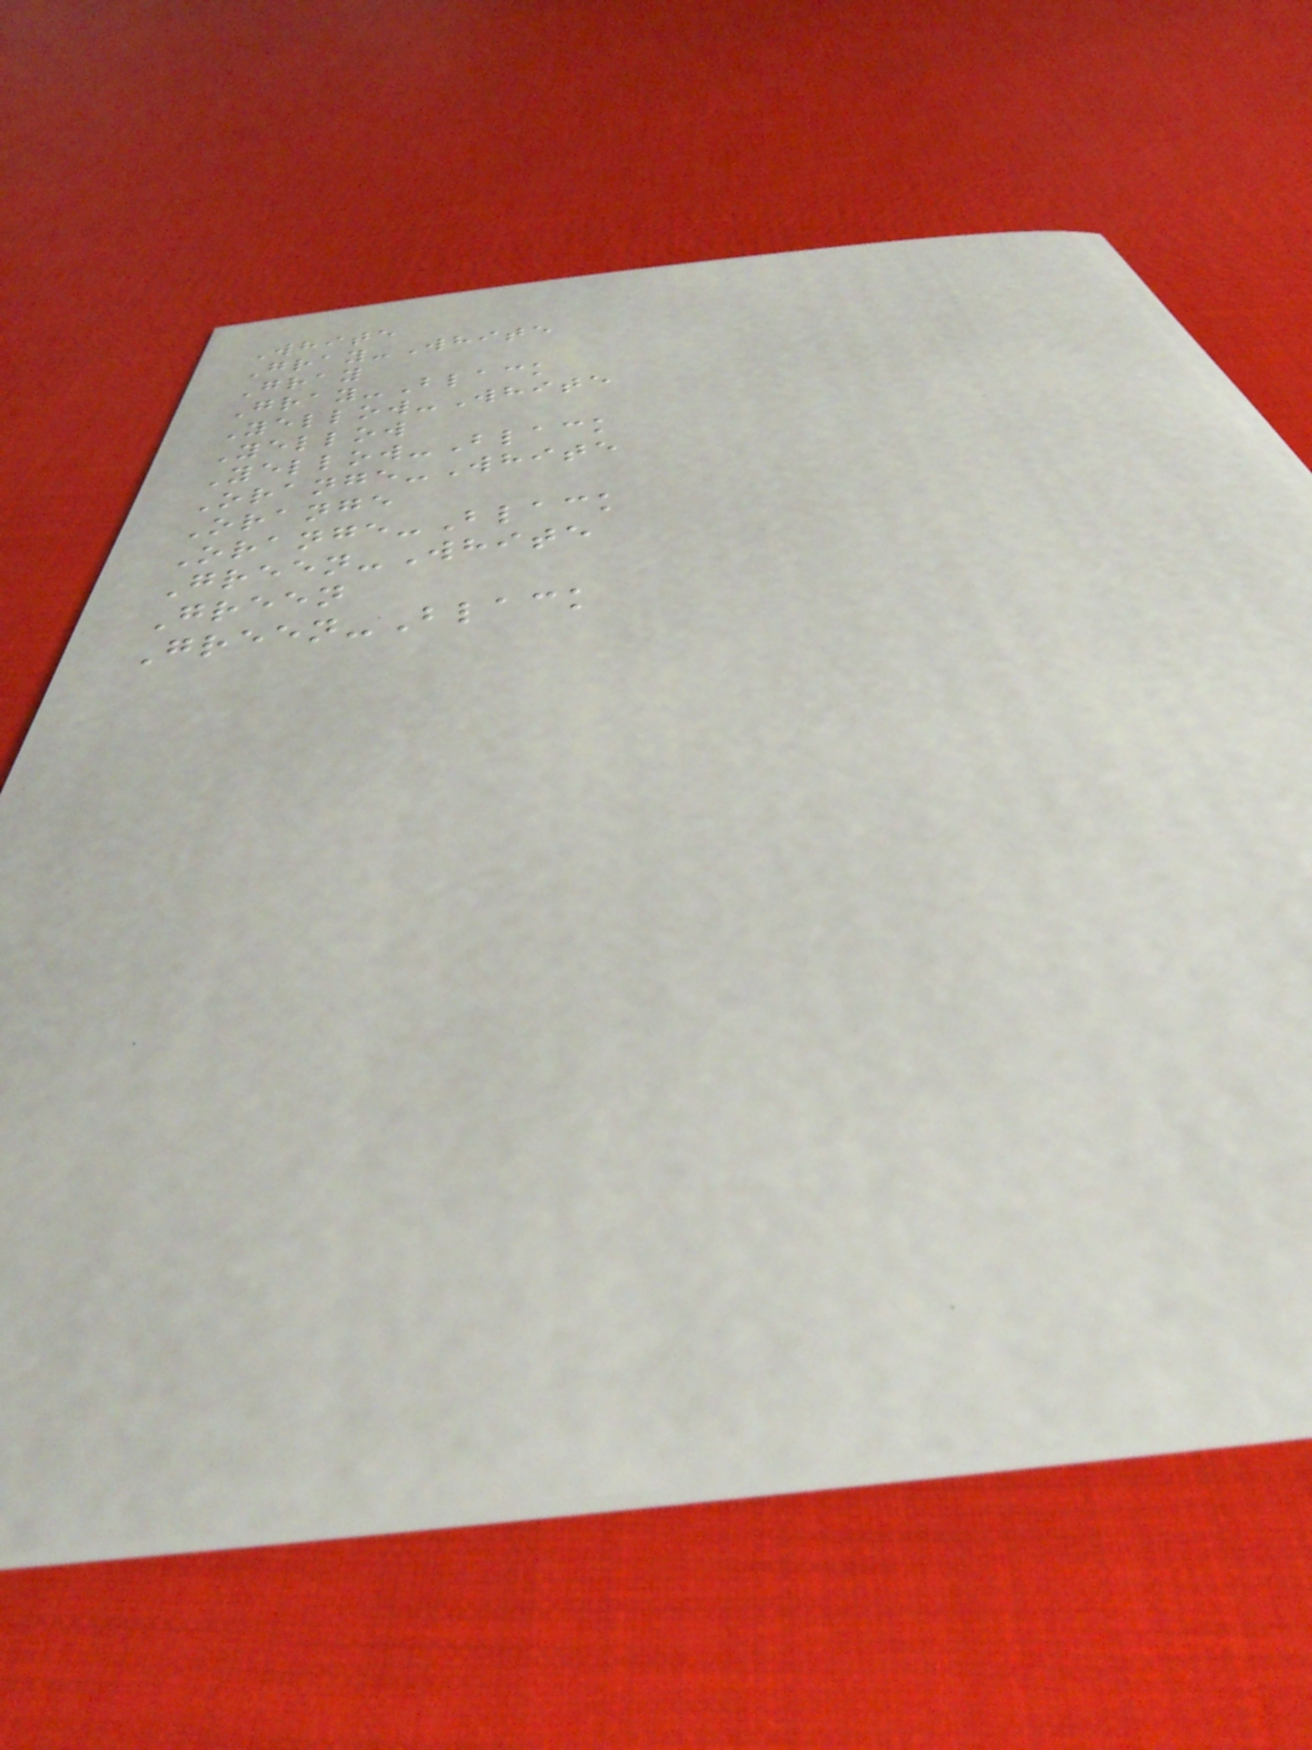White
Gray-White
Gray
Gray-Black
Yellow-White
Yellow
Yellow-Black
Orange-White
Orange
Orange-Black
Green-White
Green
Green-Black
